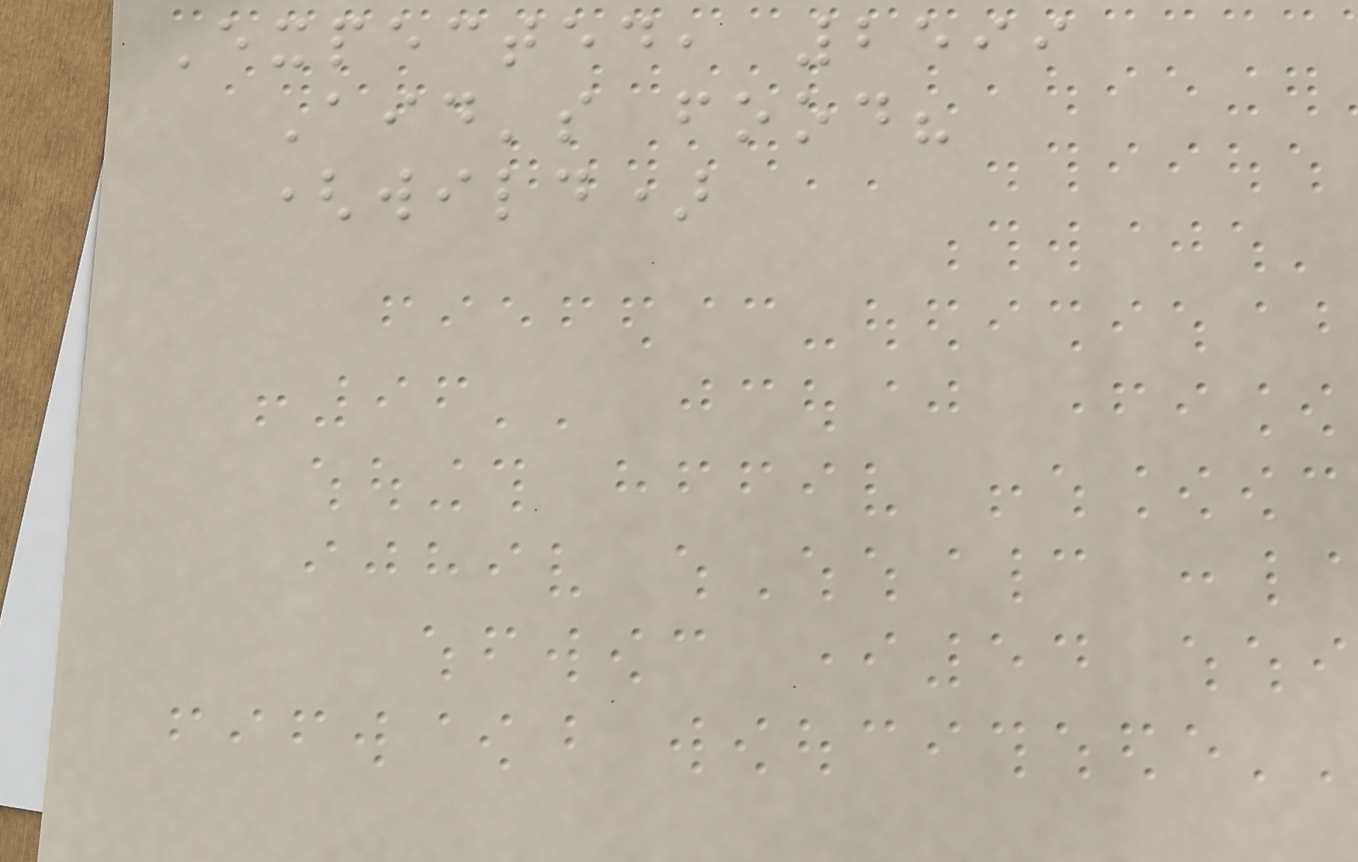Expected, 2599
Aid's food?
(wild)
